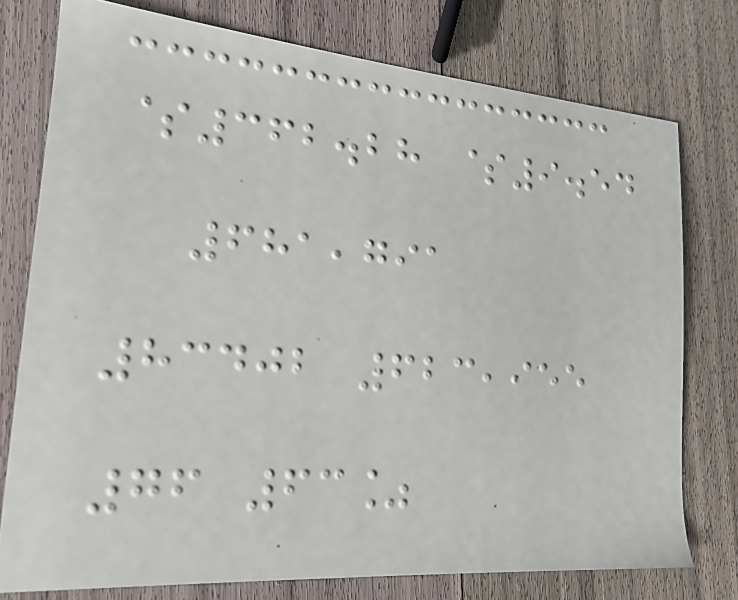$362.28 $9.54
681,791
83402 623,955
76 63%
